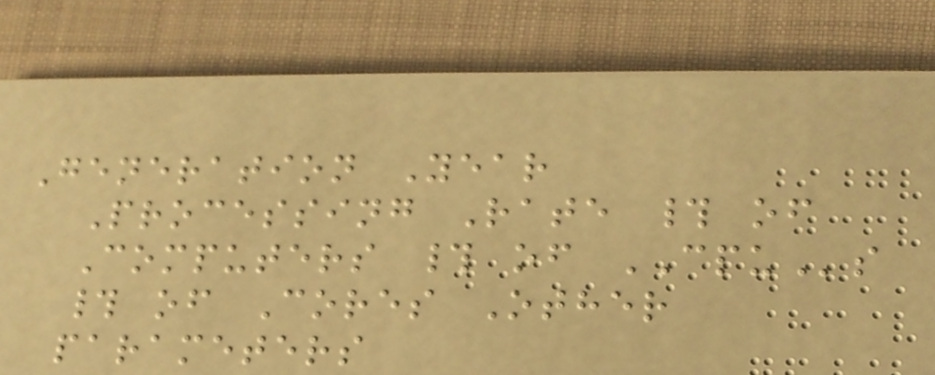Generation Year
Processing Rate # of
Computers # of CPUs
# of Cores Other
parameters
